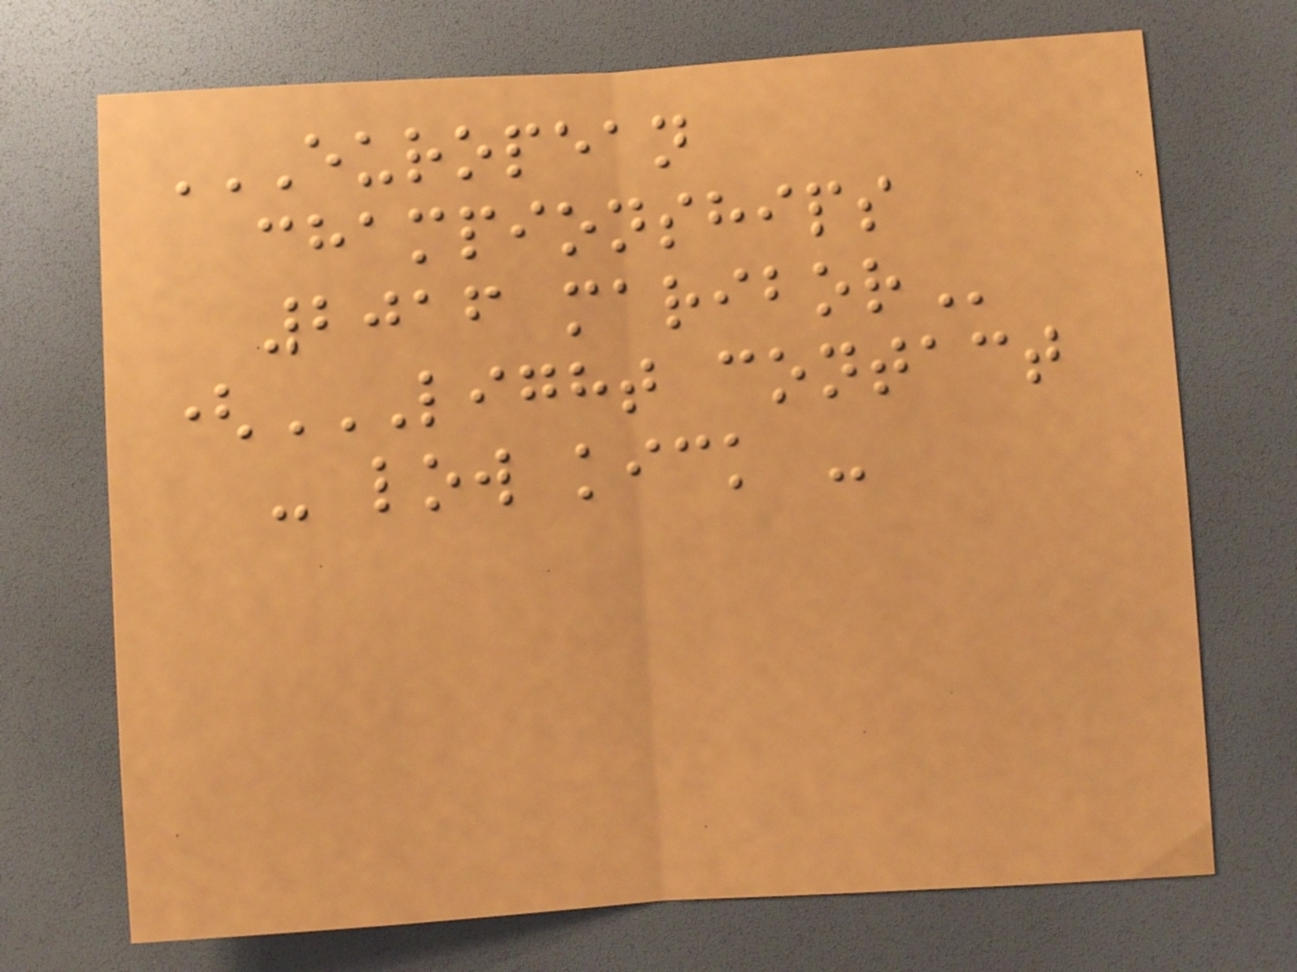EUROPEAN
CHAMPIONSHIPS
2016 MARIBOR
(LIGHT CONTACT
- LOW KICK -
